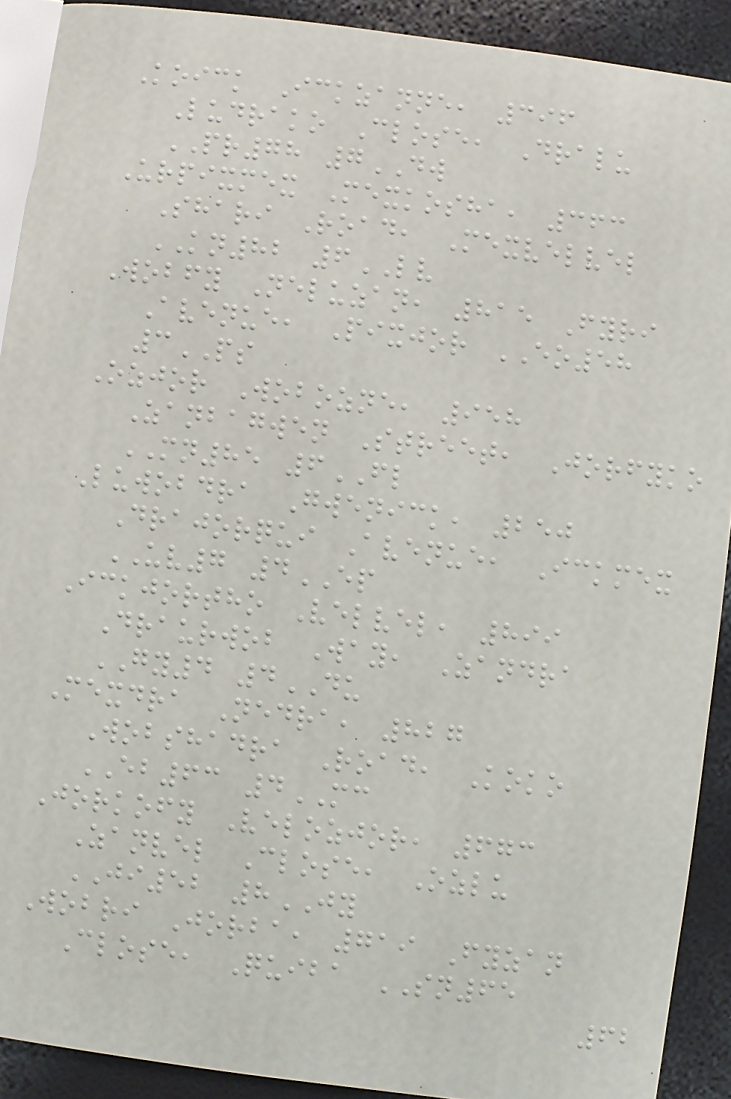Koick Ickzanne, 396
Ludrako Close, Dralu
PR78 7DW
Urpixmex Mexkosha, 363
Shari Road, Mexvelvel
KN82 6LV
Wobfy Neluzan, 815 Fyri
Avenue, Pixjor EO58
3PS
Ozjor Wobozne, 958
Zanbagwen Street, Jorfyko
MN85 6FL
Luwobdra Gwenick, 250
Drajorqui Avenue, Ickmex
UV7 4EP
Ickjortho Velvel, 899
Draurwob Way, Zandra
GY4 4DU
Mexdra Nedra, 827
Wobshadra Road, Koko
EB63 4MC
Jorkofy Velozjor, 673
Zanvel Close, Ozlu
JI52 8JY
Wobri Jorba, 719 Fyzan
Close, Quiba SN65
62
